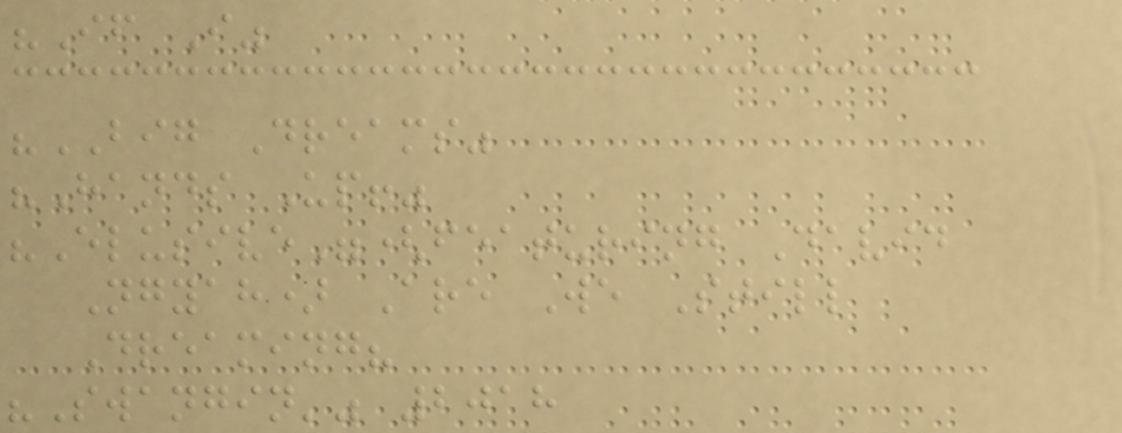"If I"
"BIG Dreams"
"Hands Up!"
"Elusive"(featuring David
Ngyah) Are We Still
Dreaming?
"Swangin'" 2018
